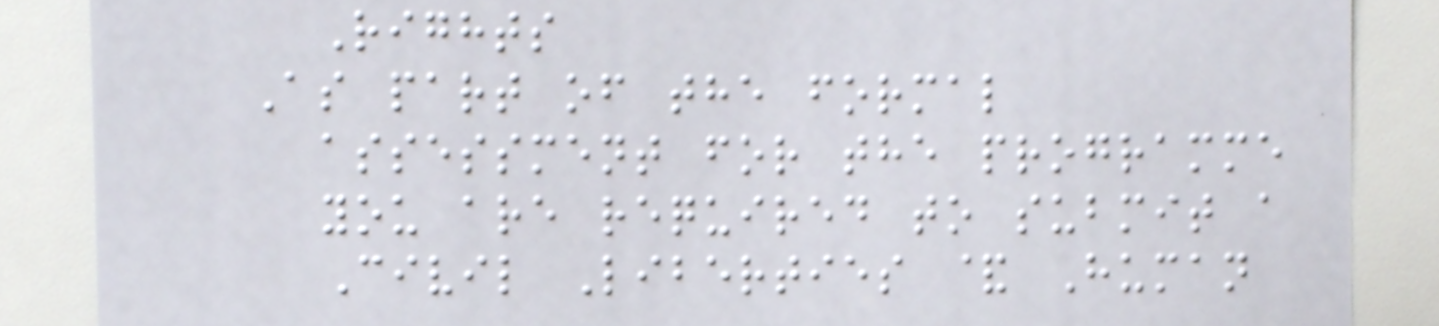Rights
As part of the formal
assessment for the programme
you are required to submit a
Civil Liberties & Human
